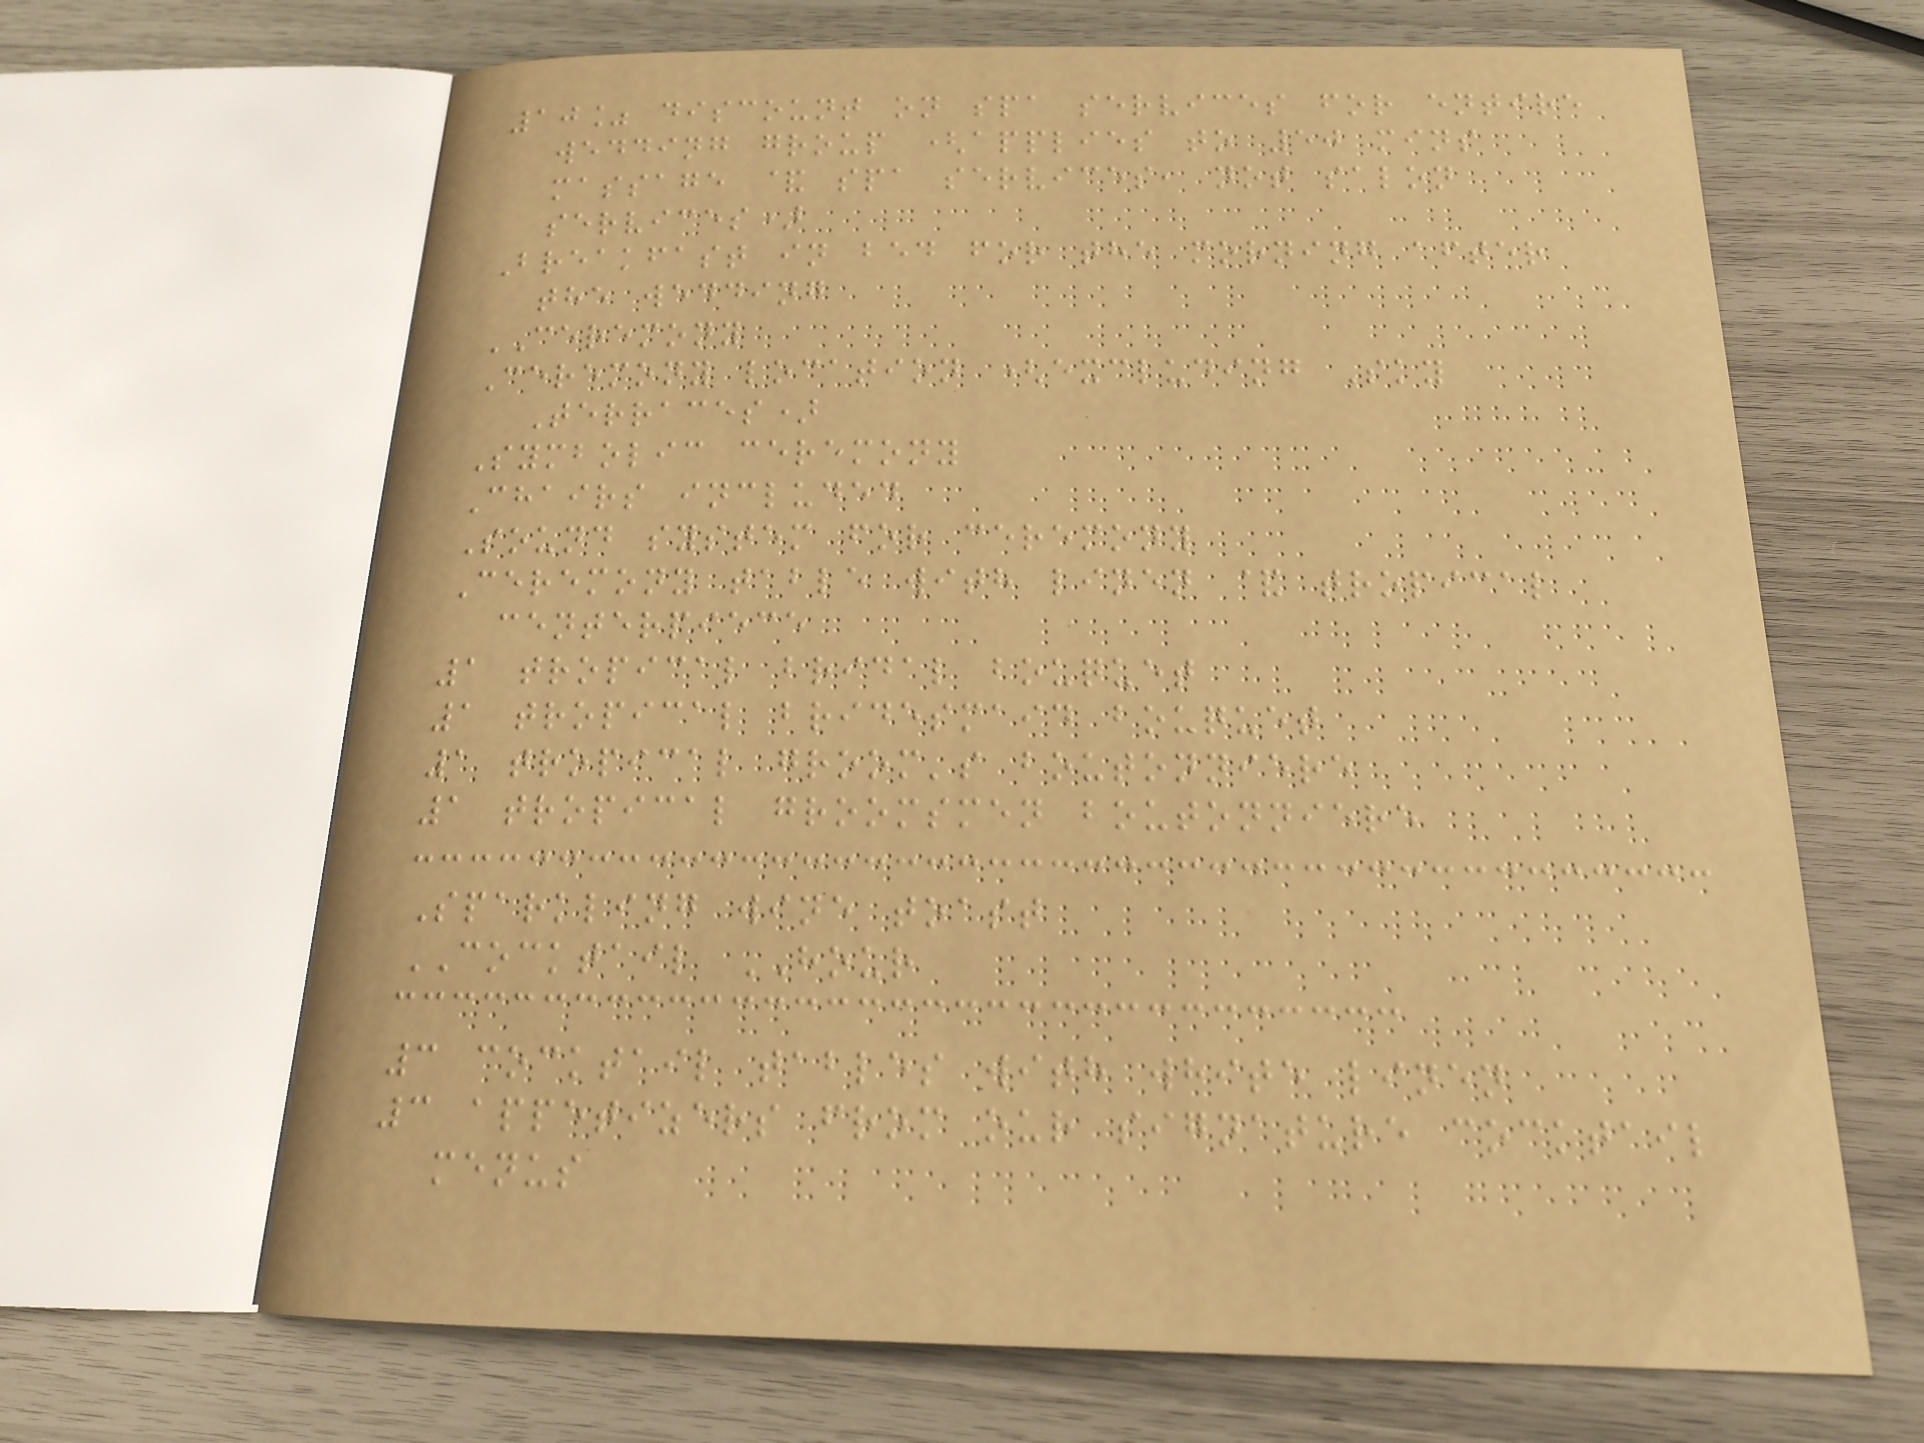10% discount on spa services for entire
wedding group (applies to 50 mins
massage & spa services, not salon
services)
Breakfast in bed for the morning after
the wedding
CEREMONY
Ceremony location (excluding Sky
Terraces)
Symbolic ceremony
Chairs included
Sound system for ceremony
Ceremony table with linen & tropical
centerpiece
1 tropical bridal bouquet
1 tropical bridesmaid bouquet
1 tropical groom's boutonniere
1 tropical groomsmen boutonniere
Sparkling wine toast
COCKTAIL HOUR
3 cocktail tables with white linen
3 appetizers from our signature cocktail
menus
